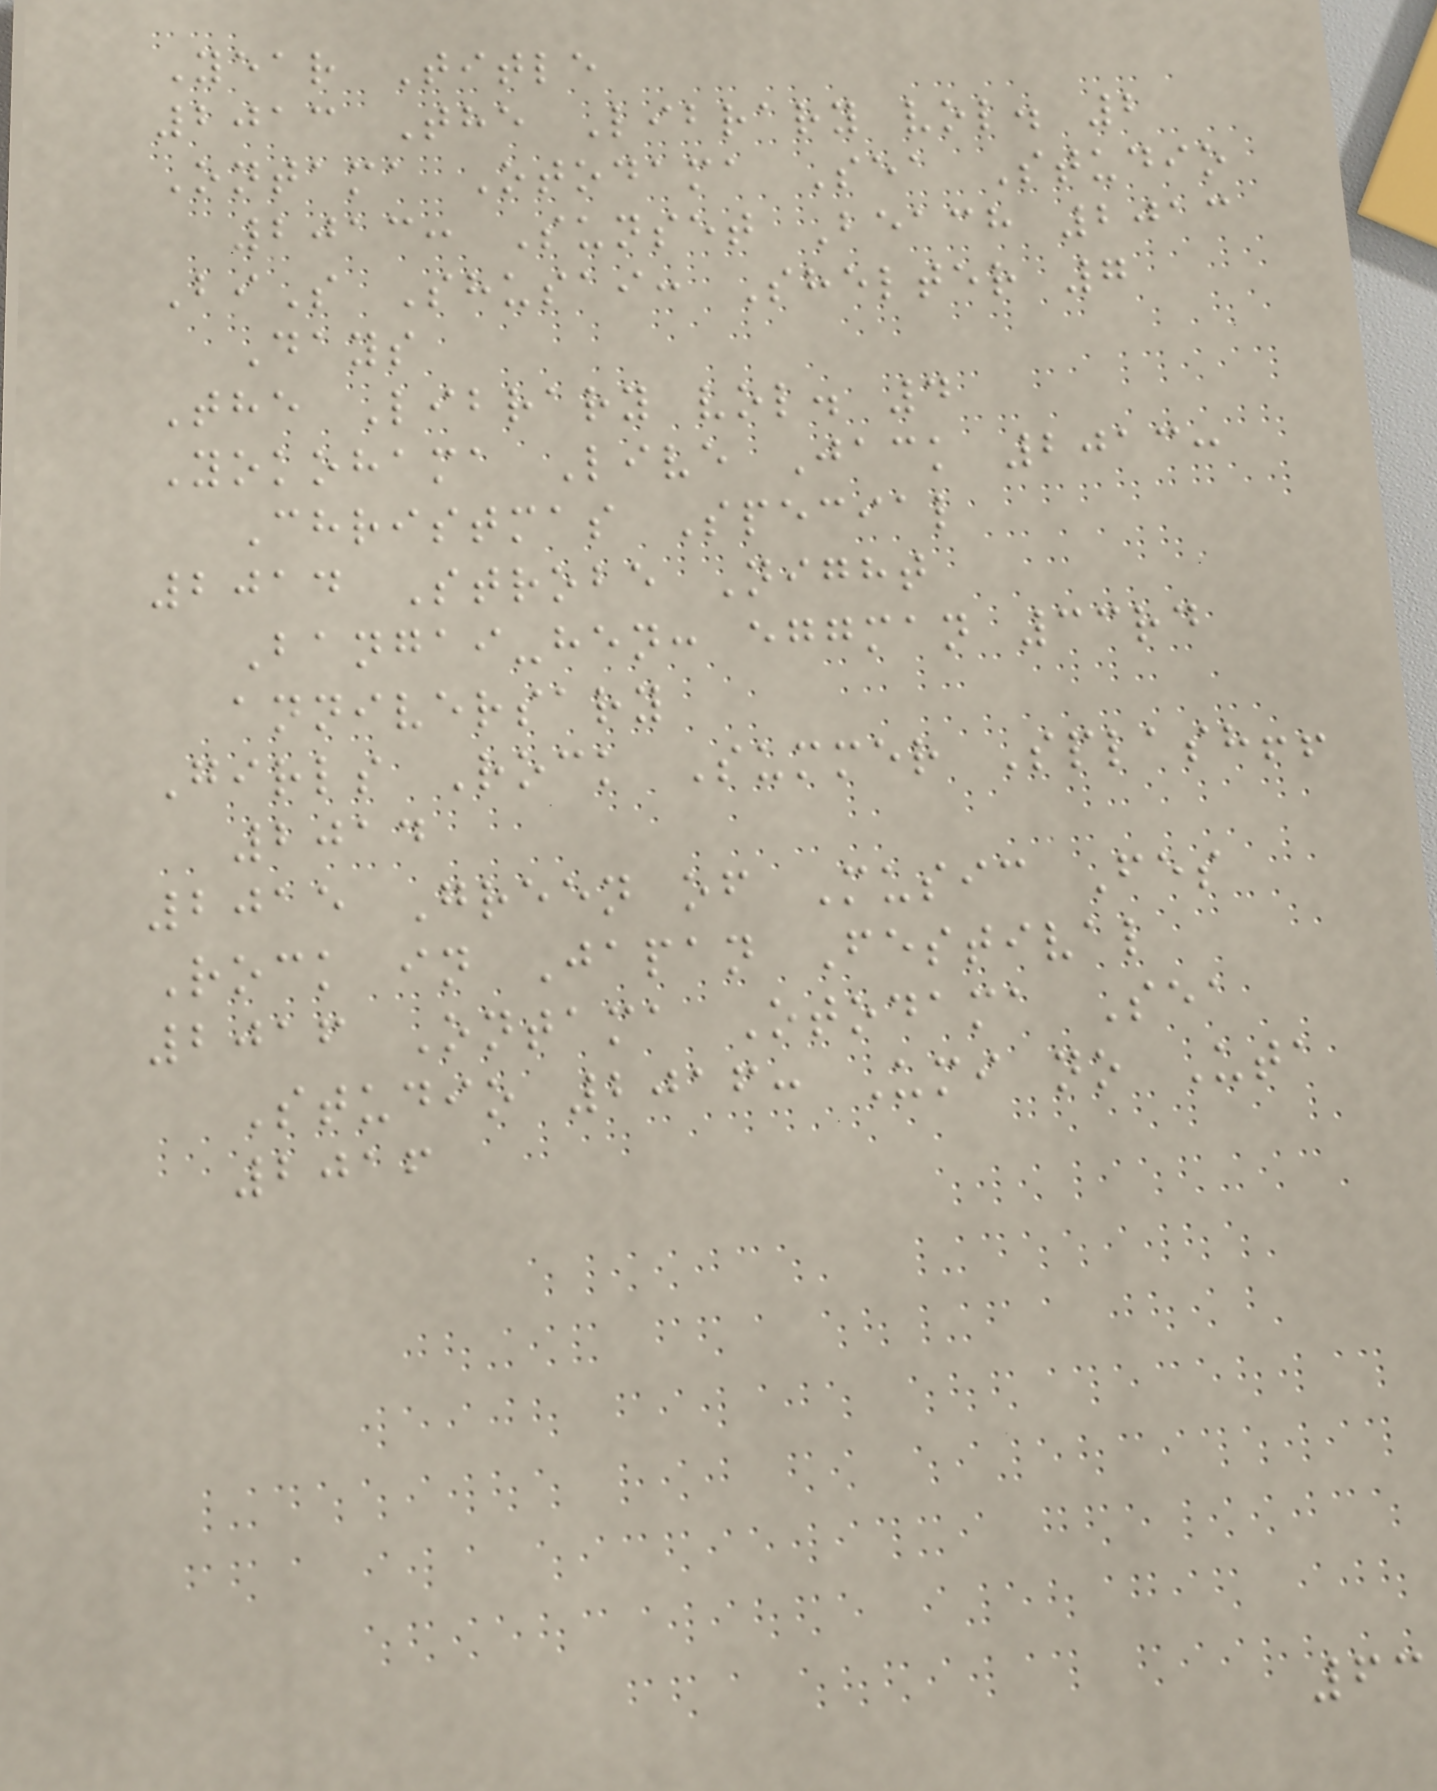Year Title
2013 The Library vol. 2
Ontama Otodama Sea Studio
2013: Sunset Beach 2013
BiS Shusai: Shelter 7
Days
The Library vol. 4
Yokohama Live Jack 2013:
Christmas Special
2014 Strobe Night
Bangai-hen: eggman 33rd
anniversary
Girls Rock Summer Splash!!
2014
2015 Green of Music Fes
Rock in Japan Festival
2016 Ontama Otodama Sea
Studio 2016: Umi no Uta
2016
63
